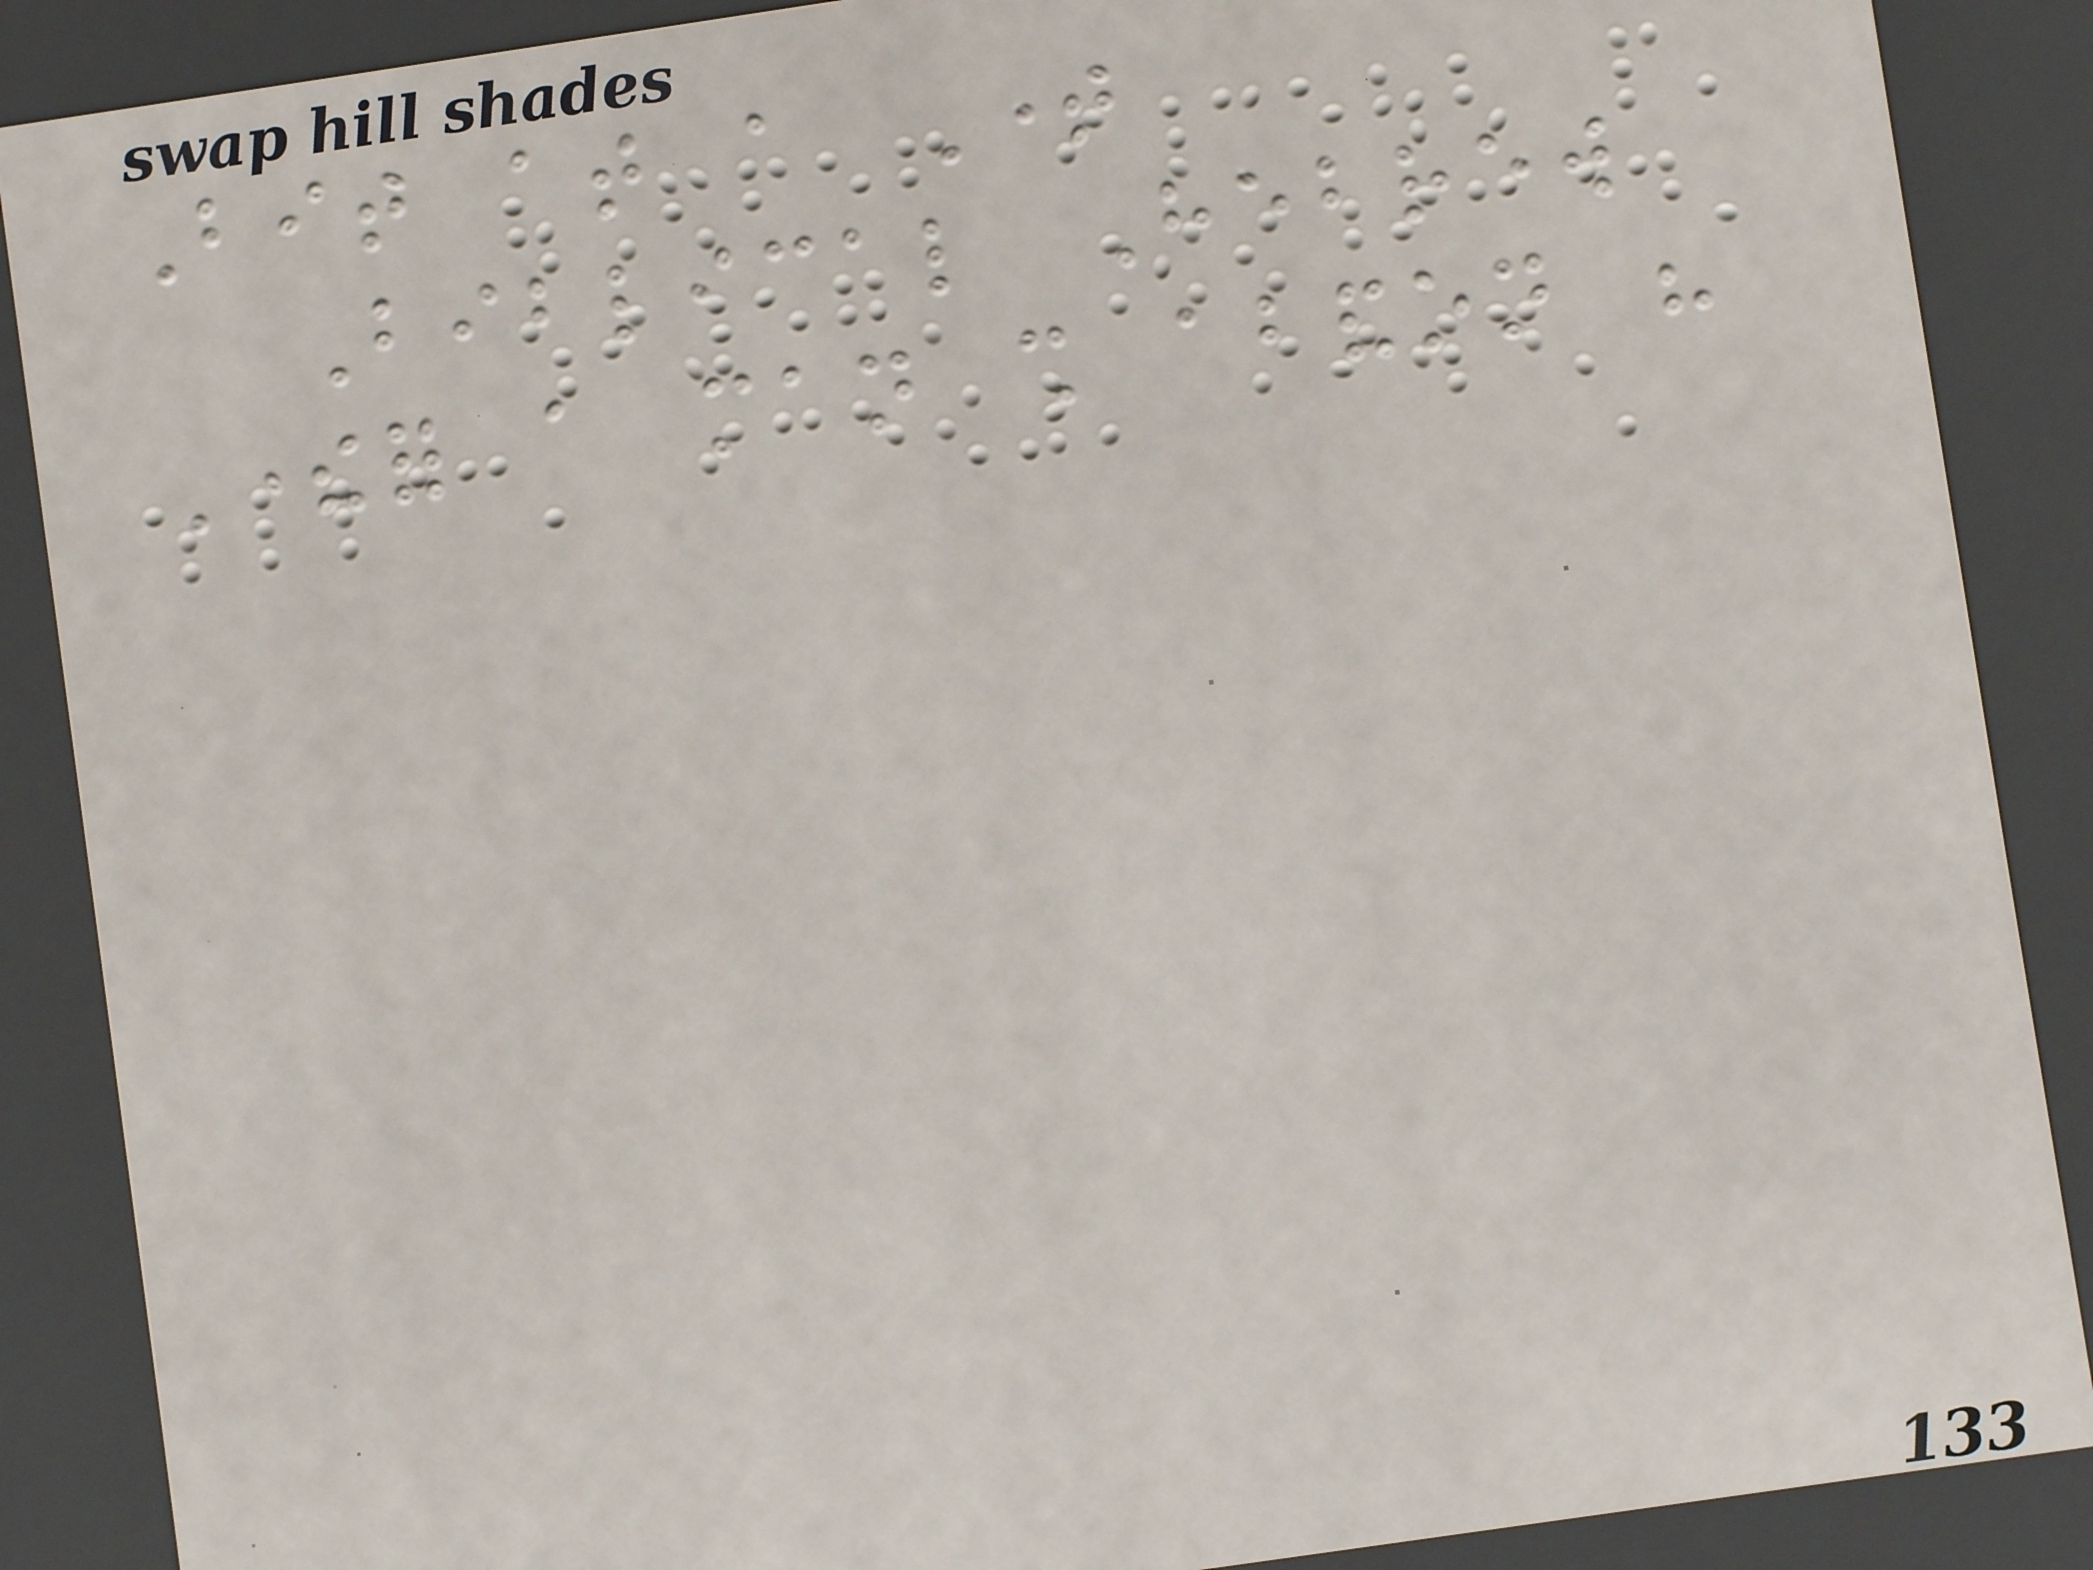Bit at a Time
Biblical Hebrew
Therefor a man shall abandon his
